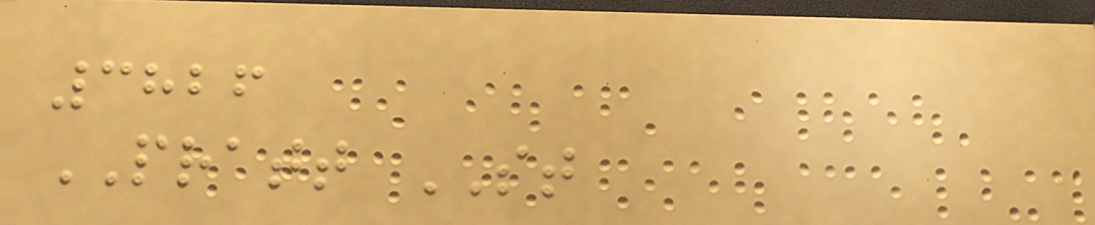3826
PRATT ST
